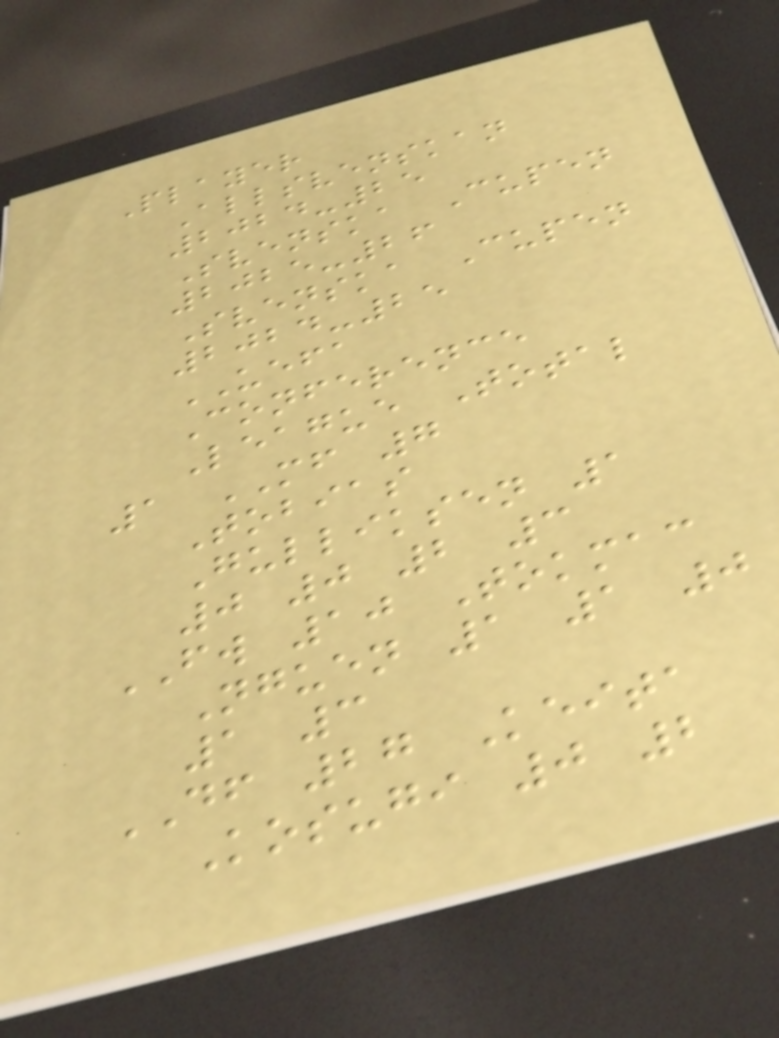Player
Allsvenskan
2024-25
Svenska Cupen
2025-26
Svenska Cupen
2024-25
UEFA
Conference
League Total
1 MF 7
Tobias
Gulliksen 1
0 0 2 3
FW 10 Tokmac
Nguen 1 1 0
1 3
DF 27 Keita
Kosugi 0 2
